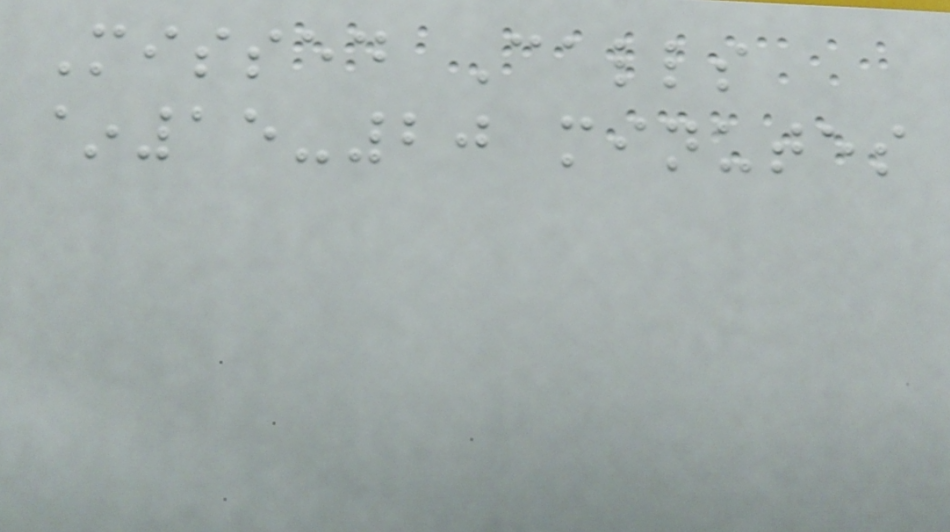Missed Calls
~15-20 minutes
